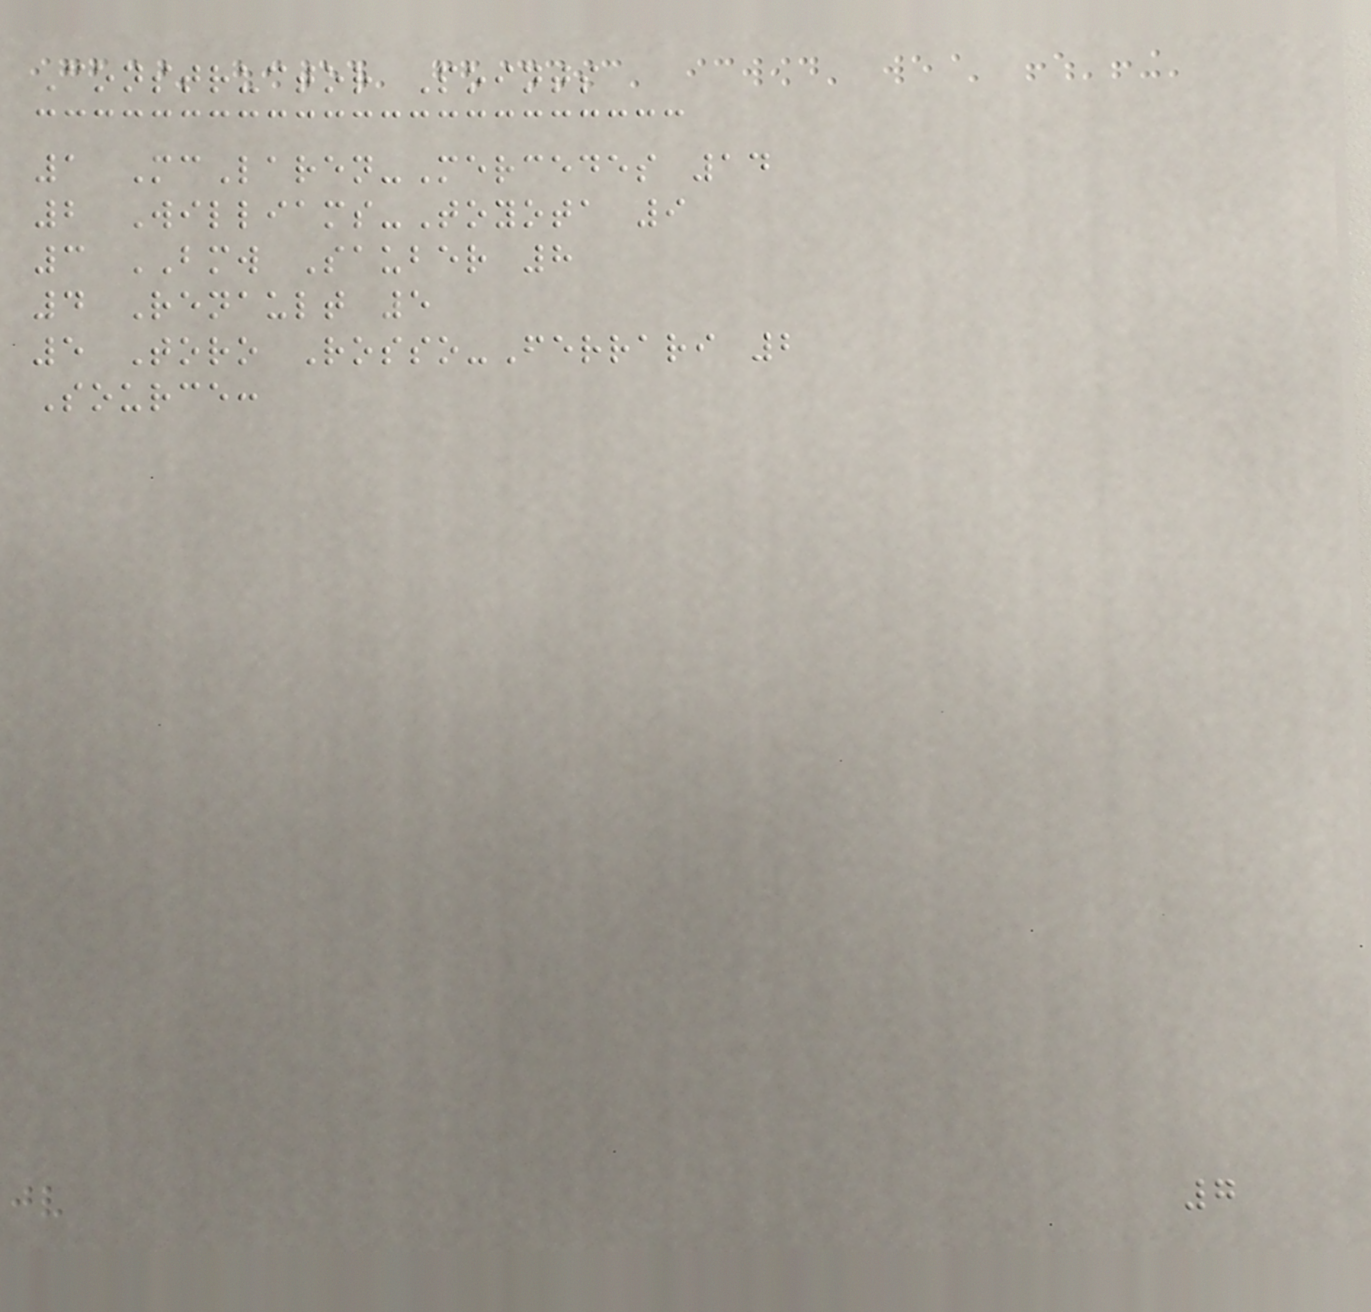Constructor Points
1 McLaren-Mercedes 14
2 Williams-Toyota 9
3 BMW Sauber 8
4 Renault 5
5 Toro Rosso-Ferrari 2
Source:
7
